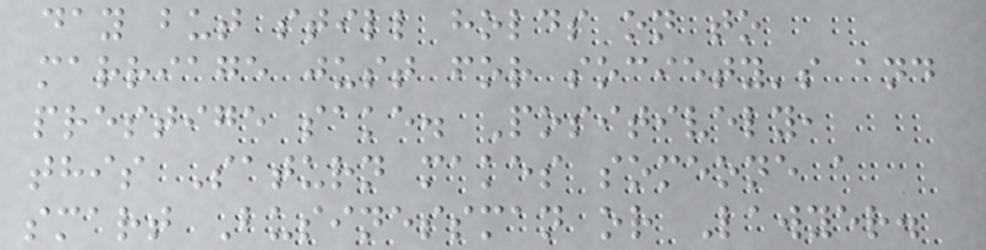day but still holds on to
marriage just for society's and
prestige sake. Positively,
this Saturn makes someone a
smart Businessman or Lawyer.
